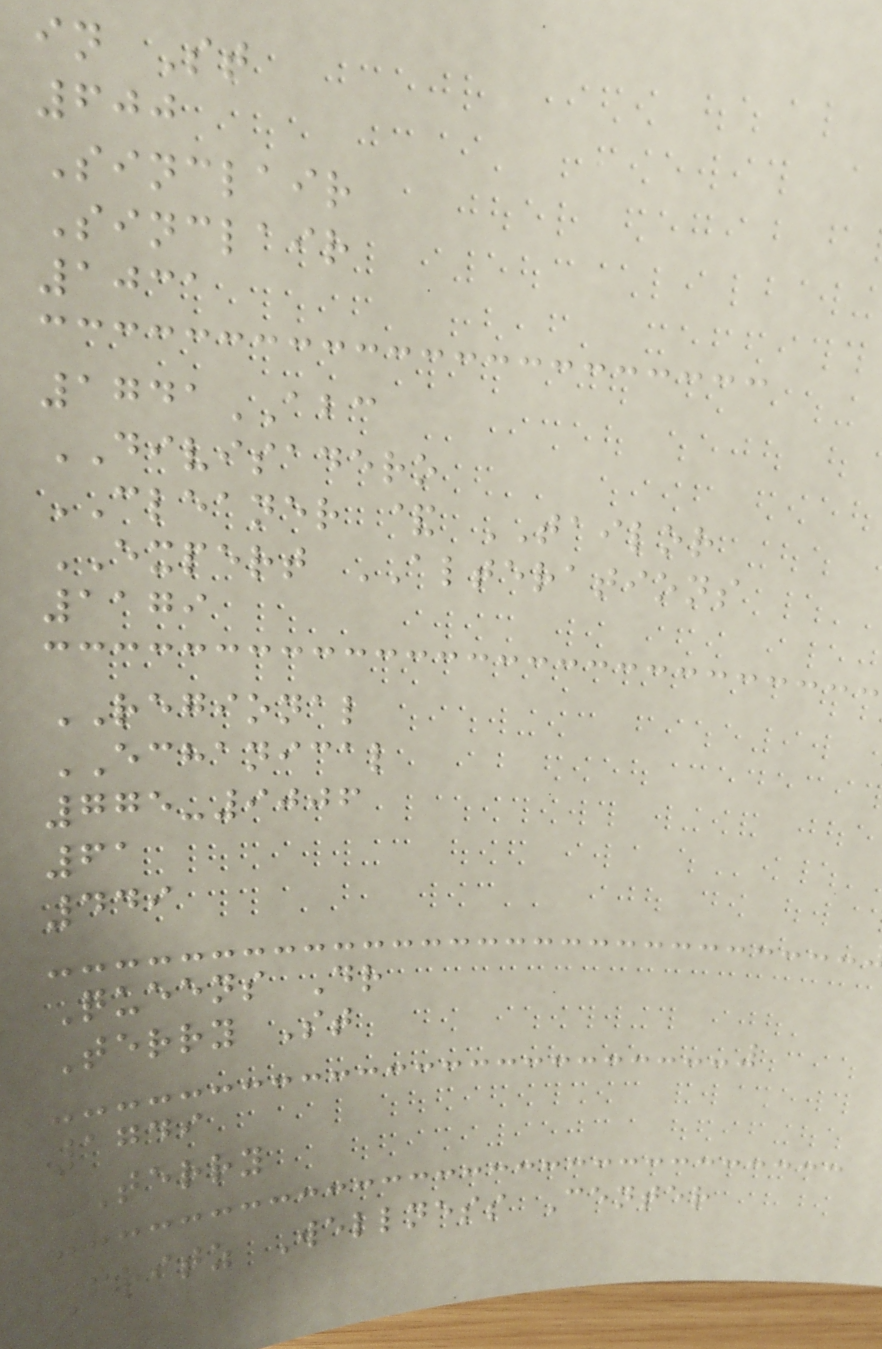in St
600
Sinclair
Sinclair
1031
1741ABC
DIVISADERO
CLEANER & TAILOR
EXPERT ALTERATIONS
1179
REGIONAL
ECHANICAL
775-9006
61
449
Queens Dr
Terry St
1749
TERRY
Fritz Wellness Center
